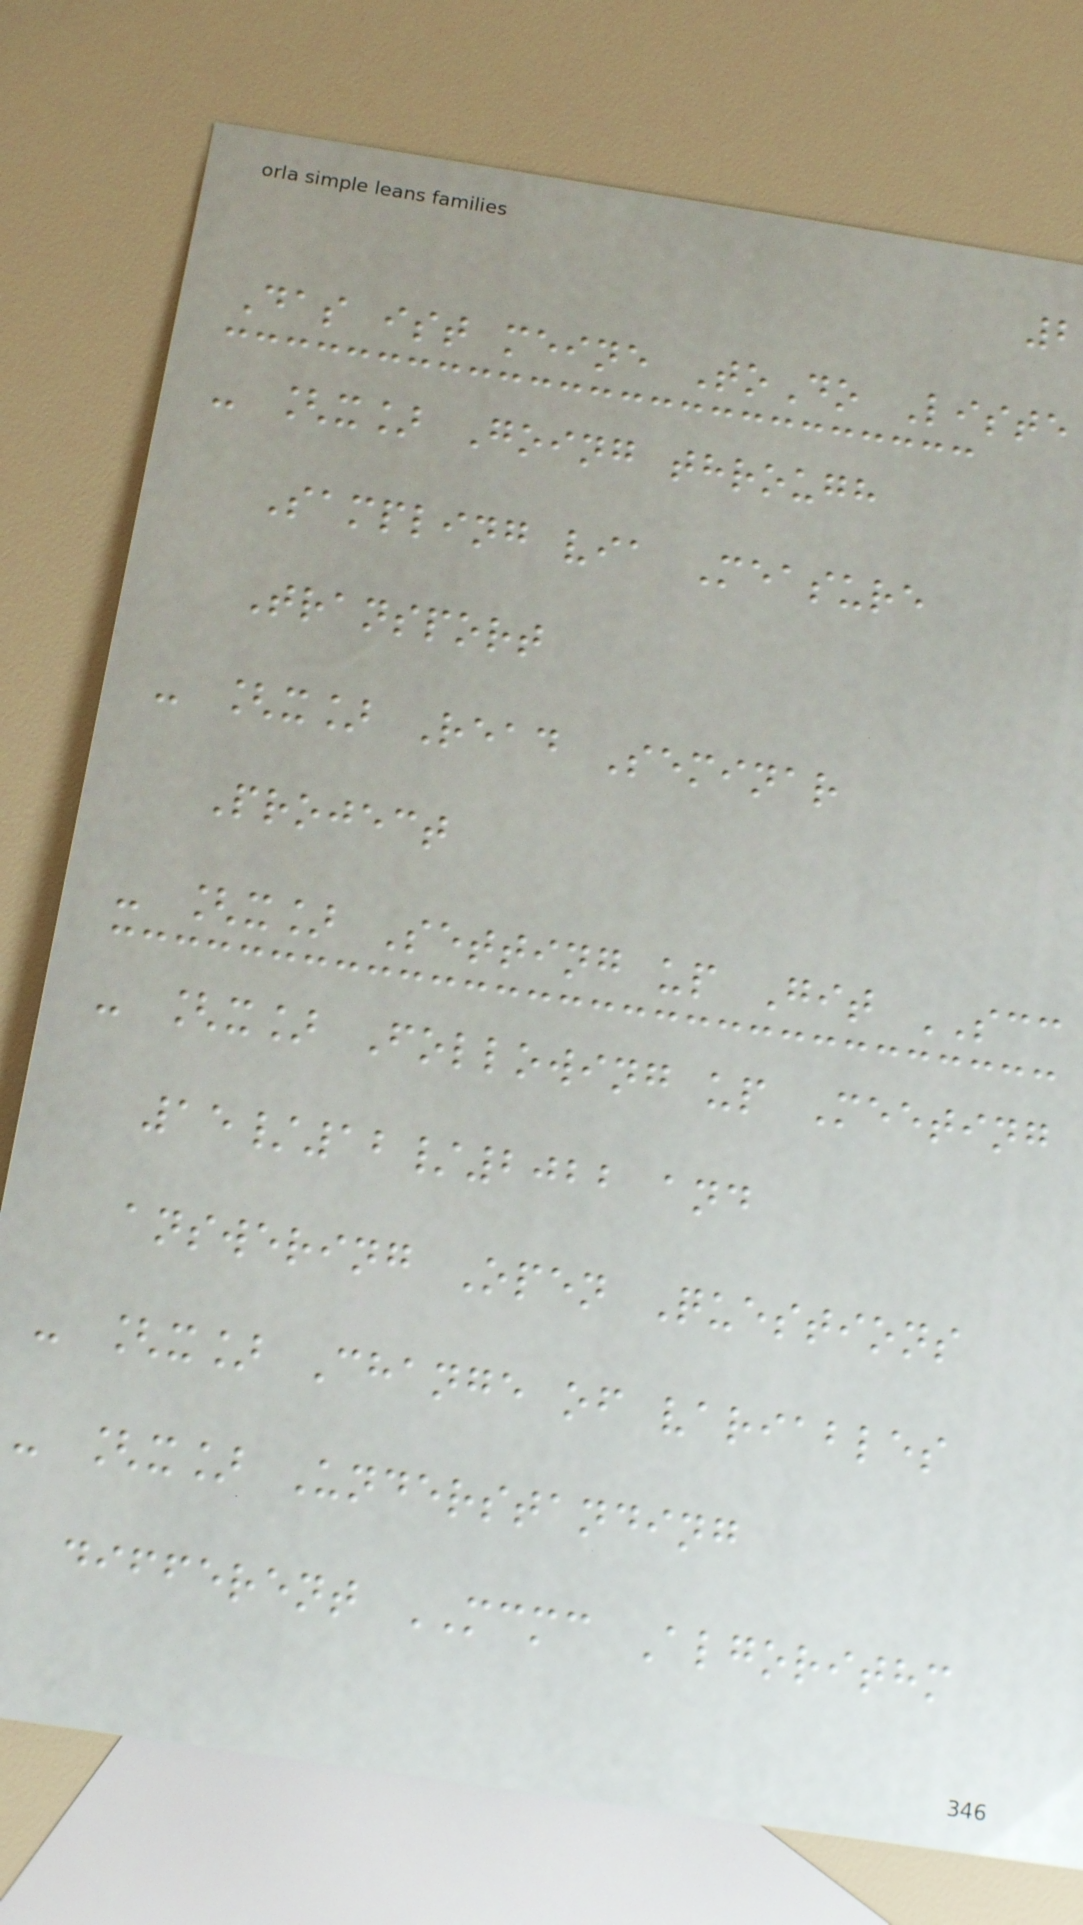Das ist meine ToDo Liste
- [x] Going through
Sampling via Measure
Transport
- [x] Read Seminar
Project
- [x] Setting up Git SCC
- [x] Following up Meeting
15/12/2022 and
answering Open Questions
- [x] Change of variables
- [x] Understanding
different MCMC Algorithm
